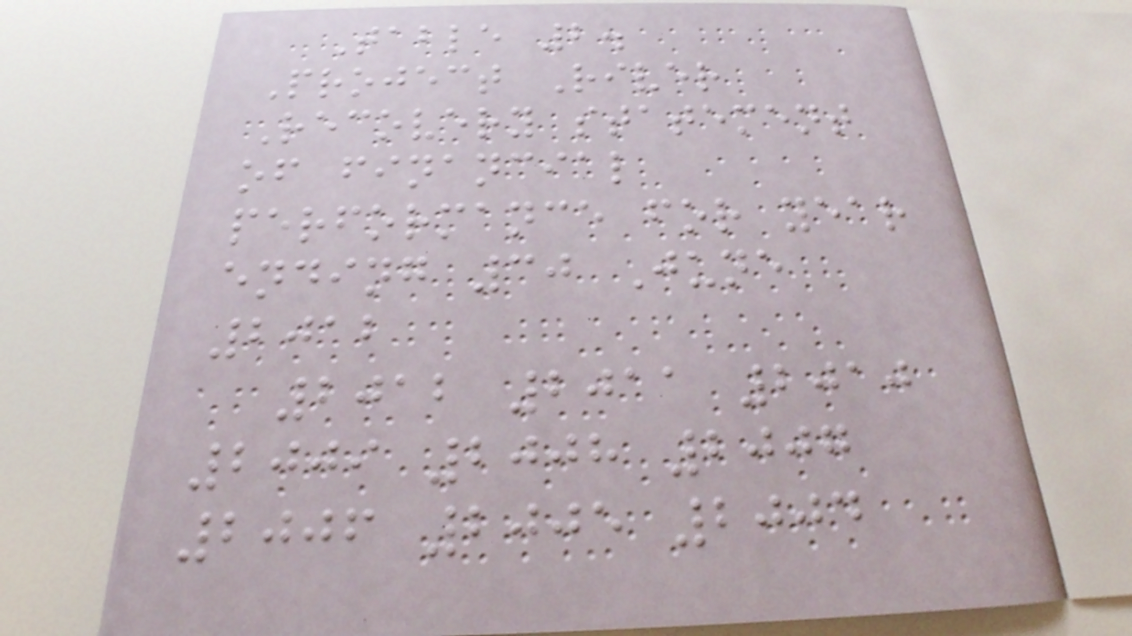Table 2.
Project River
Recovery statement
of financial
performance for year
ending 30 June
2012
2012 2011 2010
2009 2008 2007
2006 2005 2004
